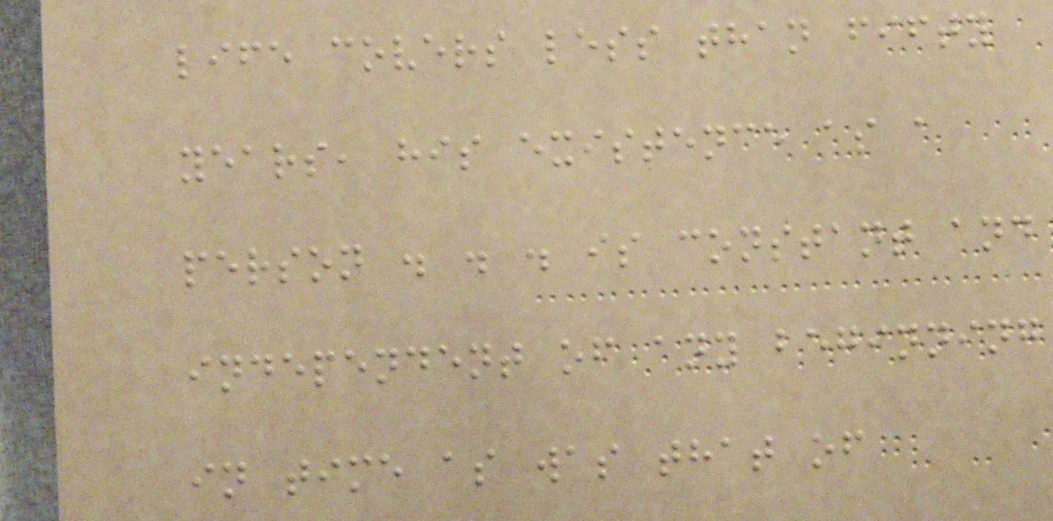life covers less than fifty
years, his existence as a
person . . . is constant and
independent of any beginning
in time as was that of
